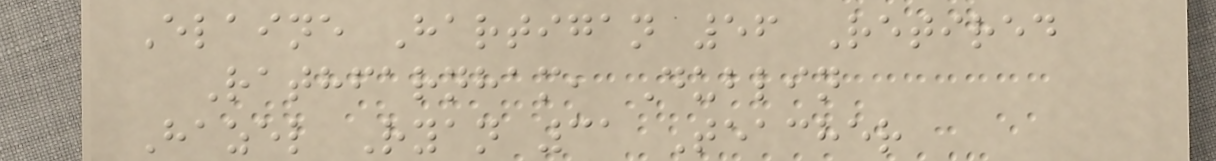Elaine Hartigan 56 Retired
Rathfarnham, Dublin
Hazel Ryan 31 Teacher
